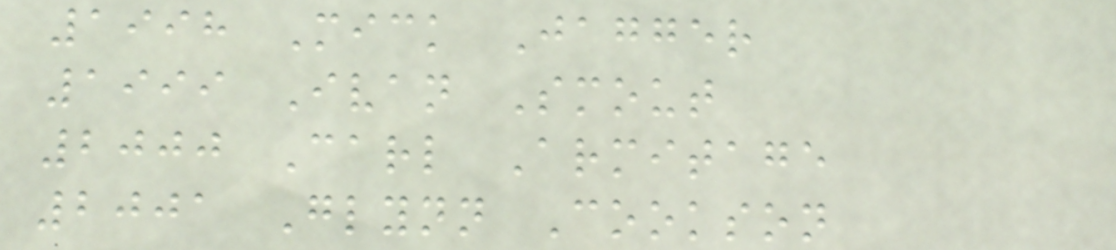1998 Mick Jagger
1999 Ivan Smout
2000 Carl Armitage
2001 Glynn Cookson
